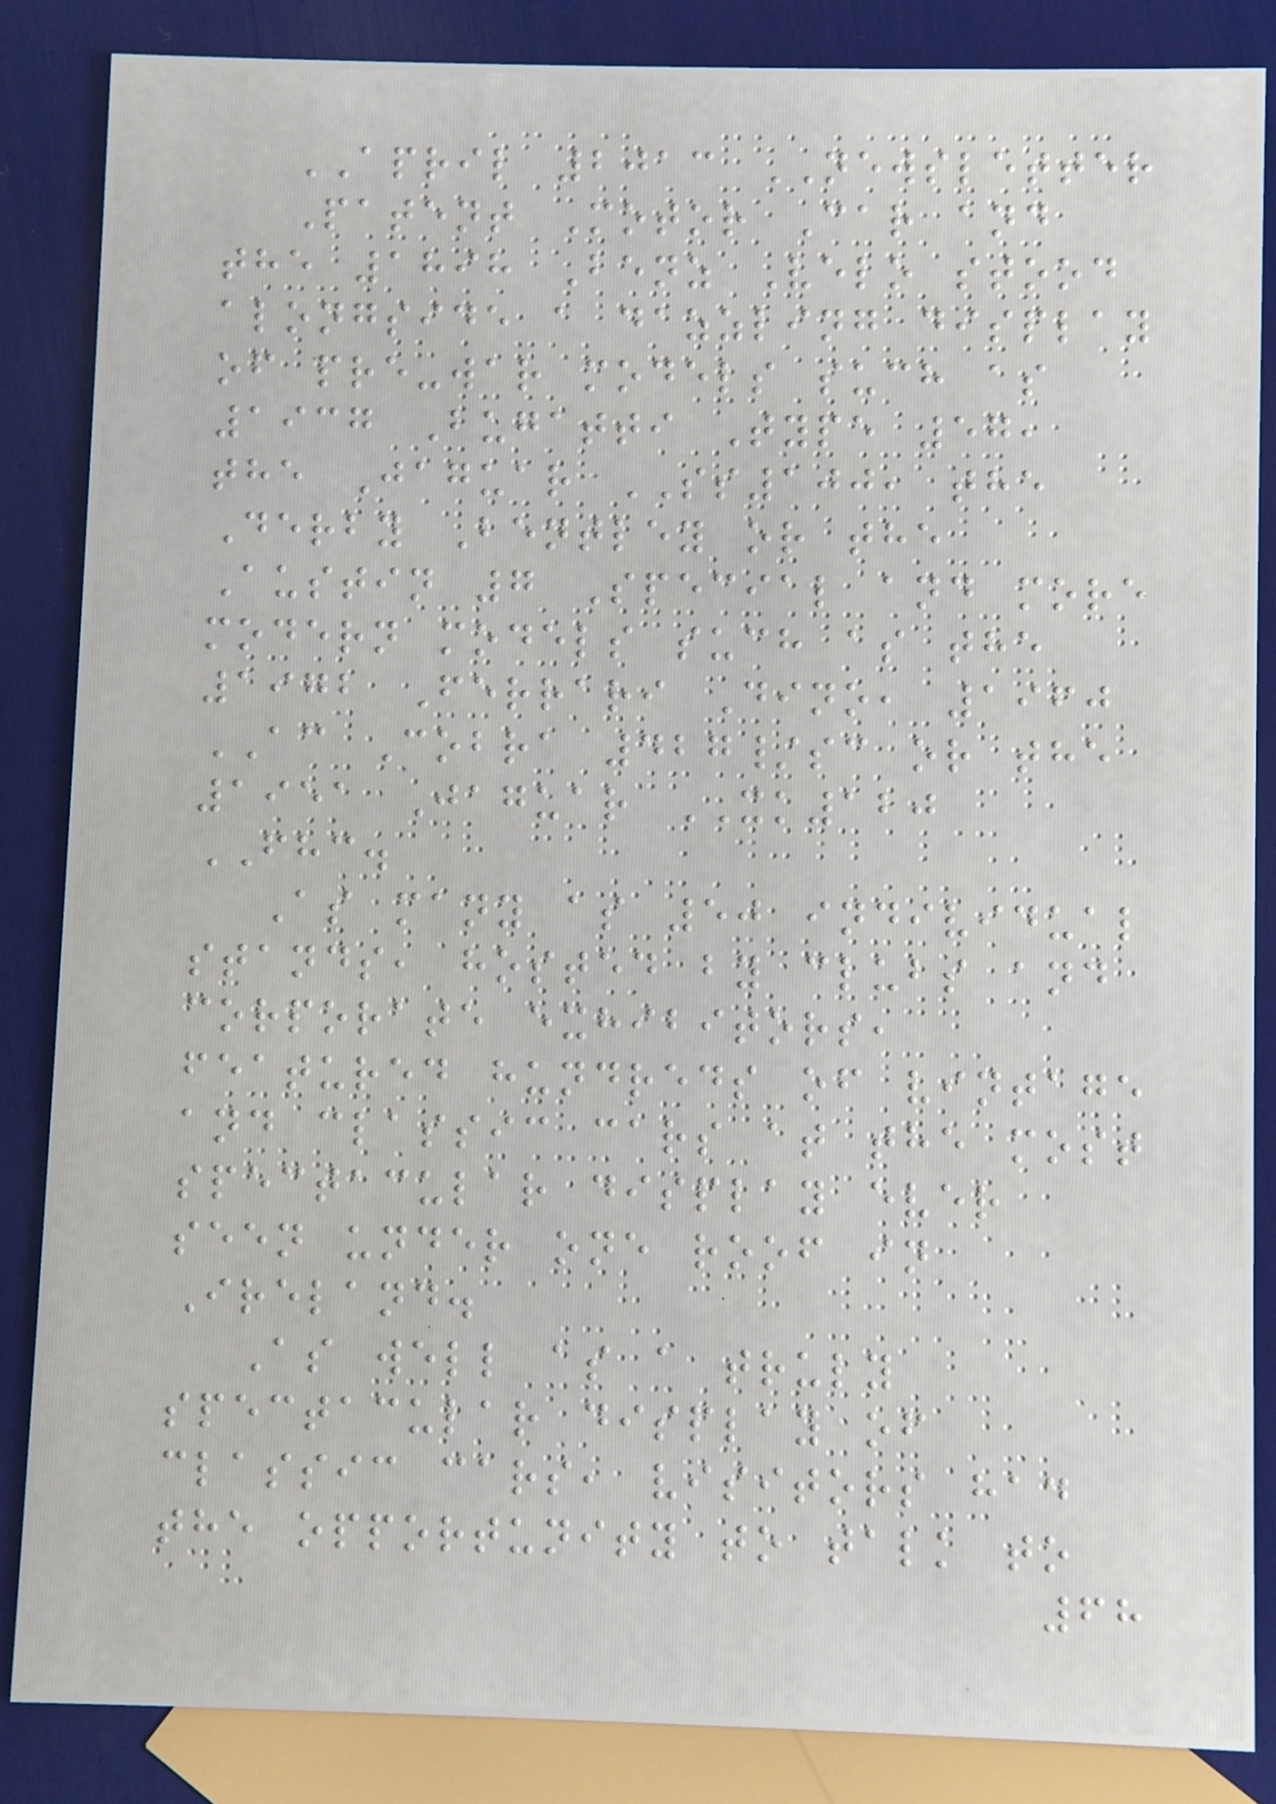APRIL 2013 NEWSLETTER
Patent Motor Car and
the 1898 Benz Velo stood
alongside a dazzling display
of pre-war models such as
1937 Bugatti Type 57,
the Jaguar SS100, the
Derby Bentley or the
Austin 7 Special and more
modern models such as the
1972 Ferrari Dino, 1960
AC Cobra 427/sc or the
1951 Jaguar XK120
FHC.
As many as 50 individual
stands, hosted by clubs and
corporate exhibitors,
featured hundreds of vintage
and classic cars at the most
spectacular display ever
seen under one roof in
Ireland.
As well as a truly
spectacular display of
classic cars, visitors had
the opportunity to talk to
68
